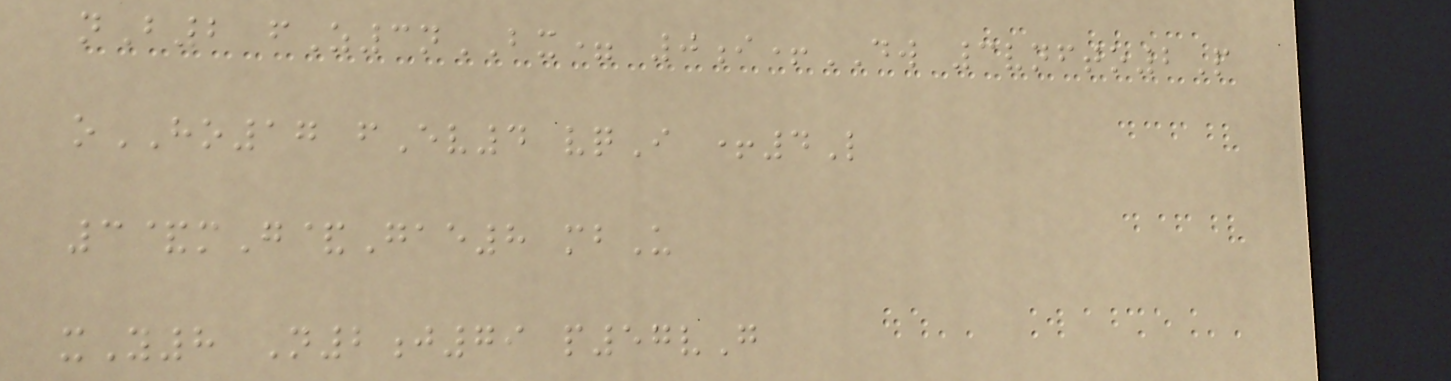nB2 fZ3nBX= 0i+DW 3vnfto2P
oHO17 fEv4 vqI +4L
3&mG&Gae8 mbU
xY8 N2j79 p57vG
